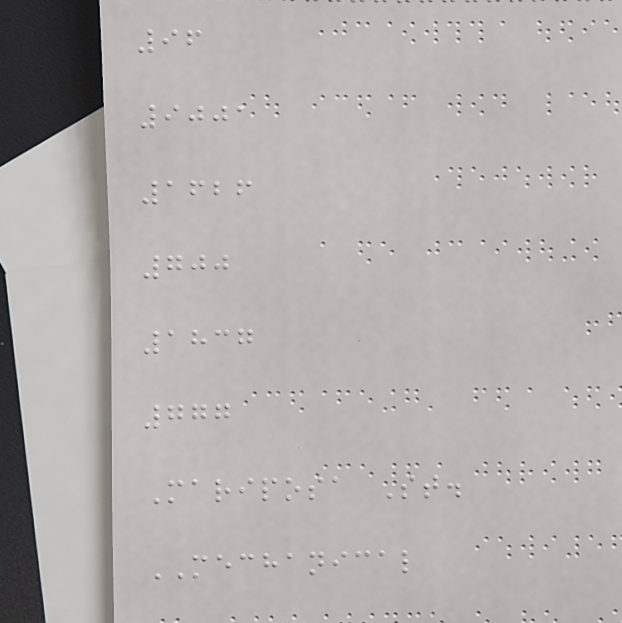96
9001
1626
700
1837
777
Mariposa St.
MECHANICAL
